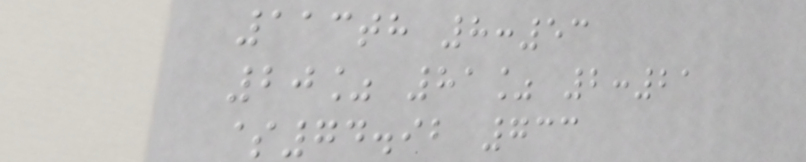113th 8:53
20% 81% 2:21
$74.92 733
